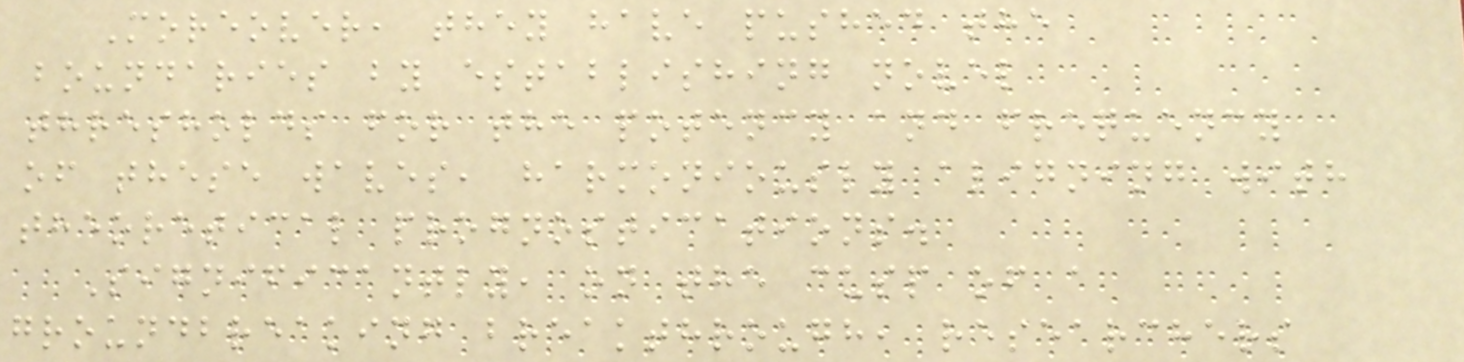Moreover, they have pushed the
boundaries by establishing novel
thresholds for the potency and frequency
of these waves, harmoniously aligning with
theoretical prognostications.
Significantly, on the cusp of a
groundbreaking breakthrough, researchers
